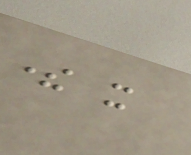there it
